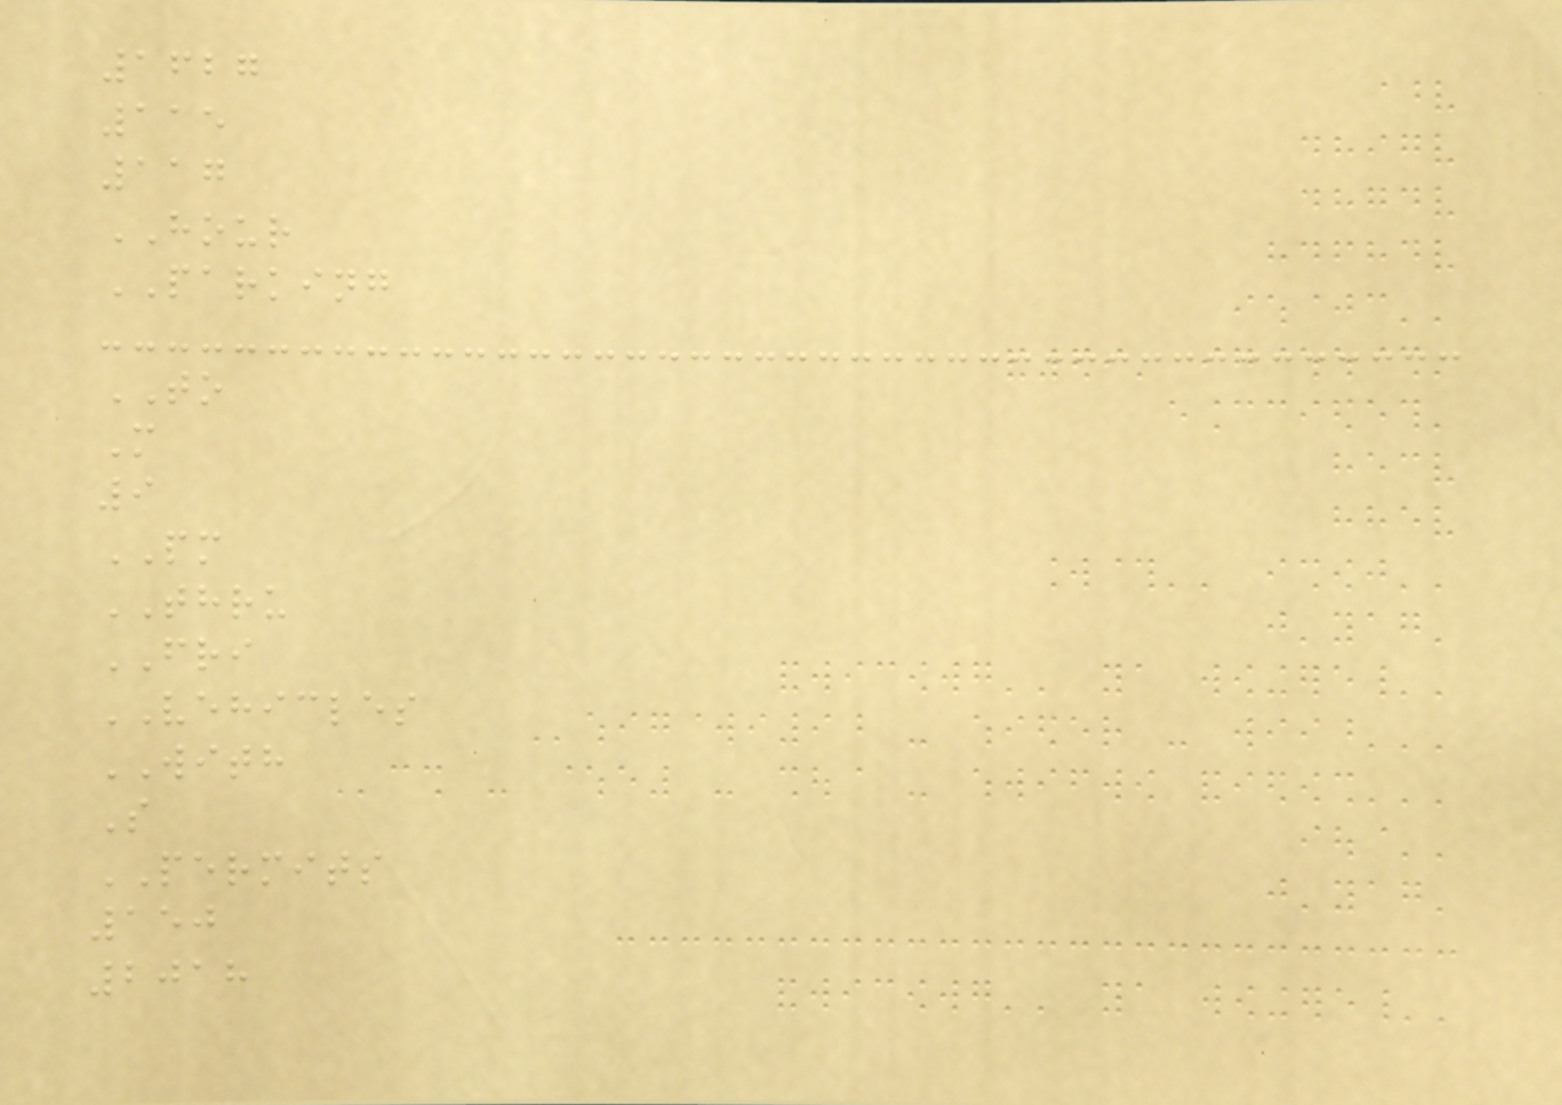1627
115
117
HOUR
PARKING
TO
M
9
PM
THRU
FRI
VEHICLES
WITH
S
PERMITS
150
2018
